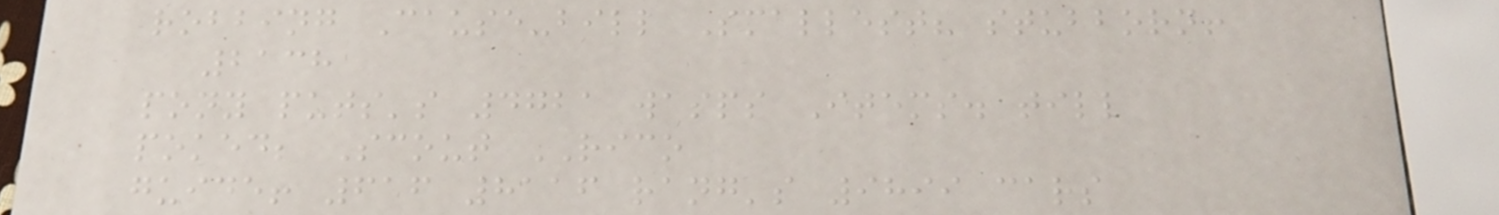robbing Cause-bill Smallest? stubborn!
2138
pony puts's 4721 wasps Items. till
poked; Scout RICO
guide! 616 8116 rang's 9899 cars
